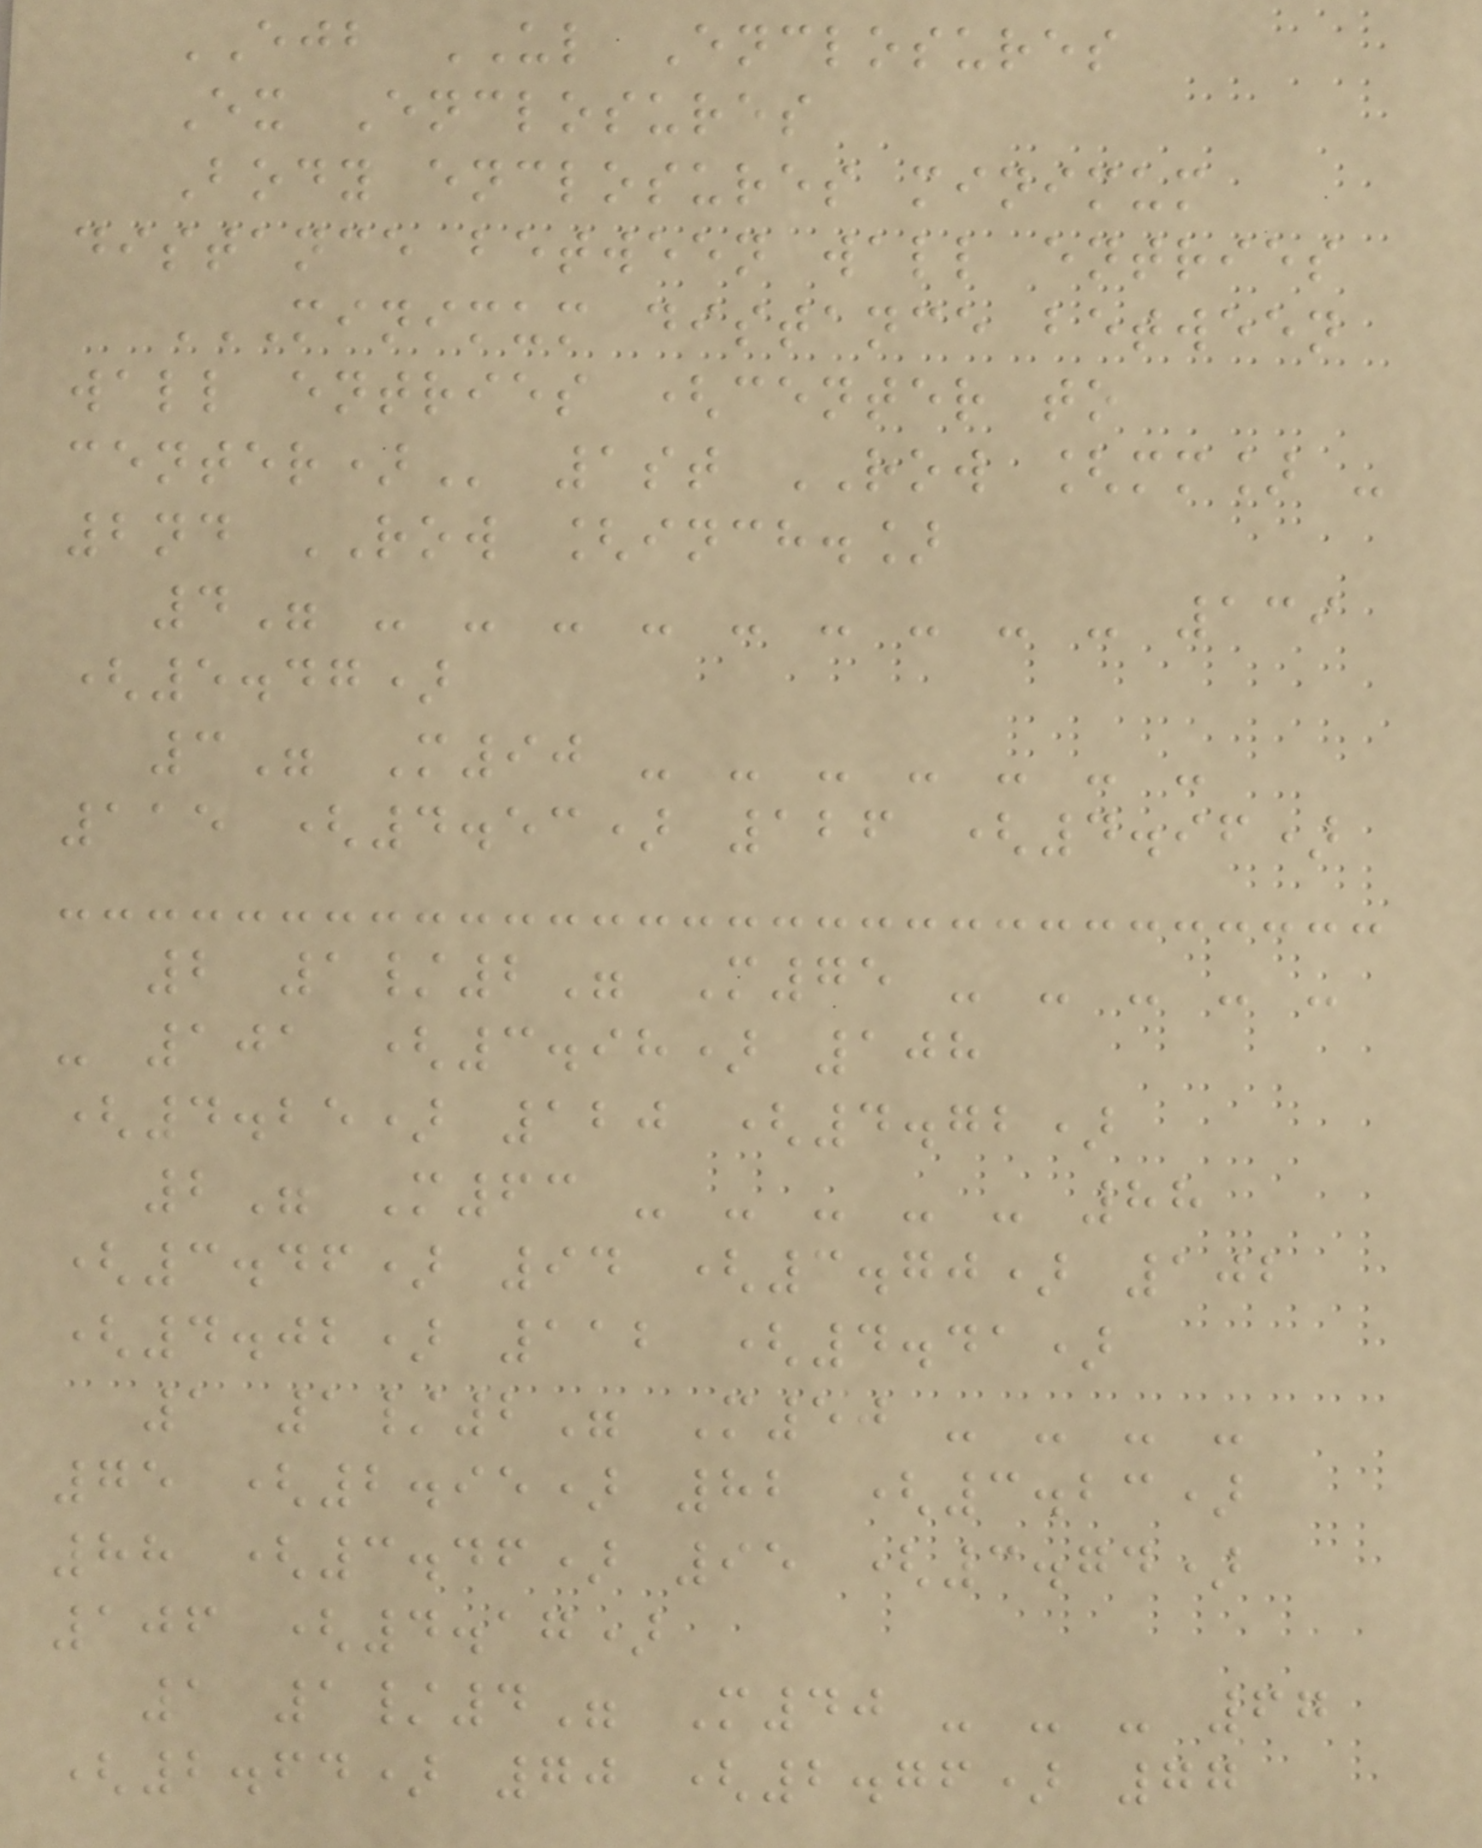EJB UL Enclosures
Ex Enclosures
Body enclosures minimum
distance between wall entries
MINIMUM DISTANCE BETWEEN
WALL ENTRIES (CENTER TO
CENTER) 1st ROW [mm] -
2nd ROW [inch.]
4" - - - - - - - - - 139
(5.47)
3" M90 - - - - - - -
115 (4.53) 126 (4.96)
2 1/2" M75 - - - - -
- 101 (3.98) 108
(4.25) 120 (4.72)
2" M63 - - - - - 88
(3.46) 94 (3.70) 102
(4.02) 112 (4.41)
1 1/2" M50 - - - -
75 (2.95) 82 (3.23)
88 (3.46) 95 (3.74)
106 (4.17)
1 1/4" M40 - - - 67
(2.64) 70 (2.76) 77
